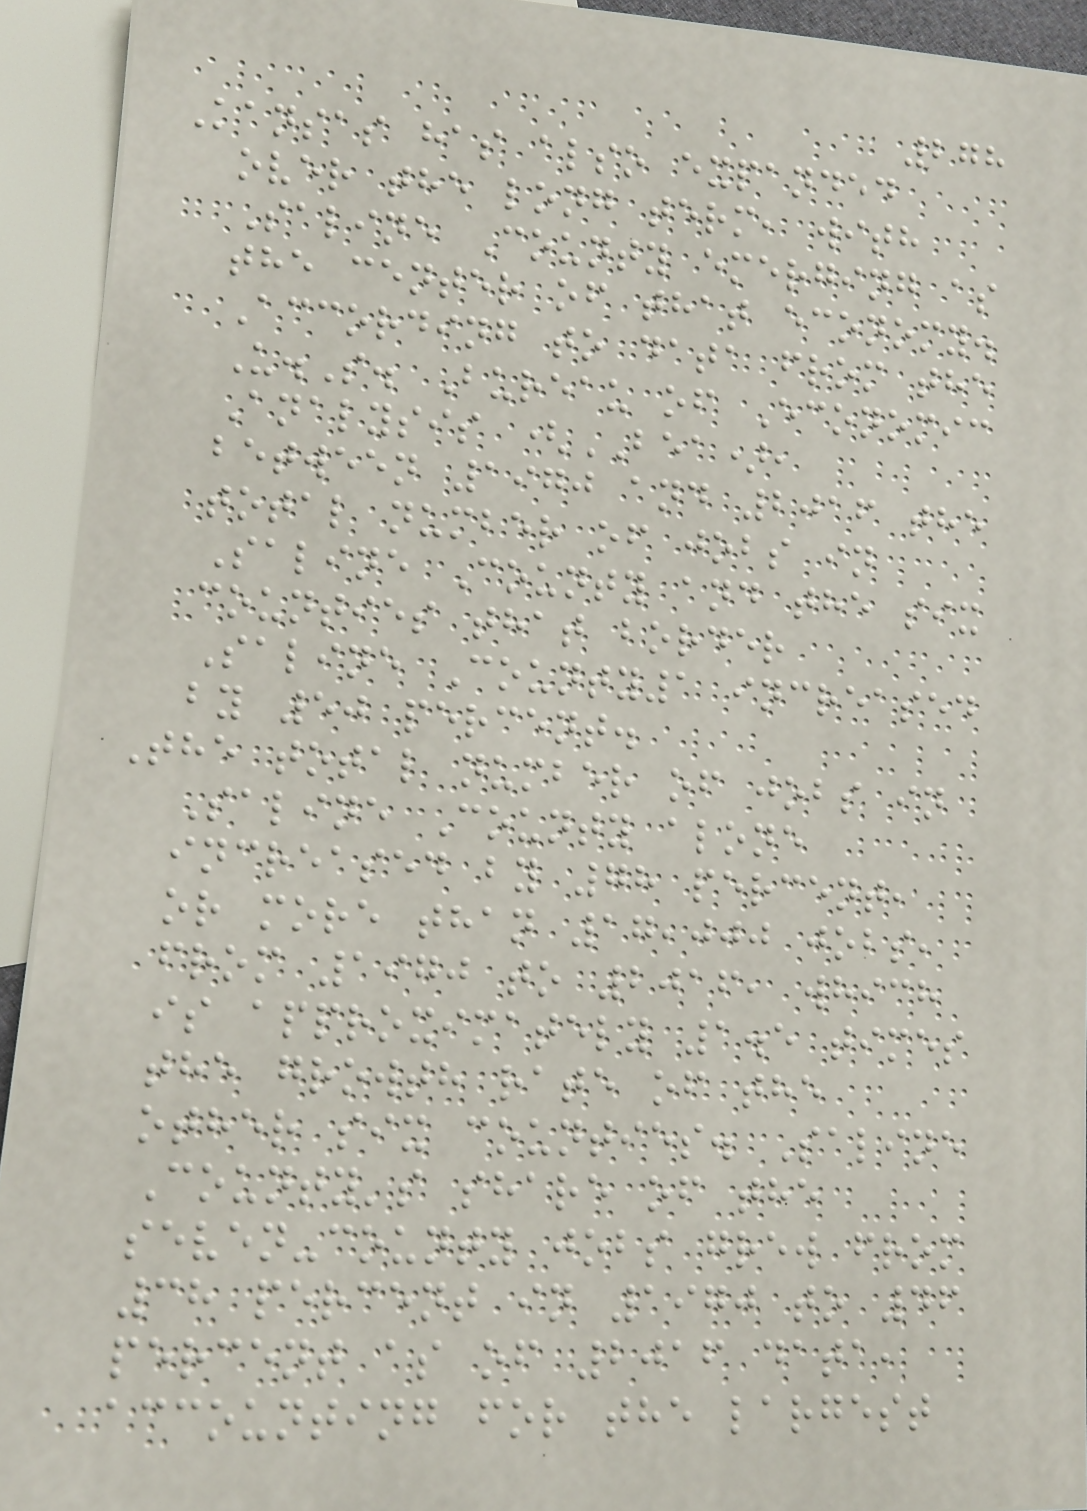278
Kansas has also expanded
over the long term, with
Saline County emerging as
the center of that economy.
According to data from the
U.S. Bureau of Economic
Analysis (BEA),
between 1970 and 2016 the
total number of jobs in
Saline County and the six
counties that border
Saline County1 increased
by 50 percent.
The total number of jobs in
Saline County alone
increased by 78 percent,
or more than 17,000 jobs,
from 1970 to 2016, which
is approximately 1.5 times
the growth rate of the
other six counties. Saline
County's share of the
seven-county jobs grew from
38 percent in 1970 to 46
percent as of 2016 data,
accounting for the largest
